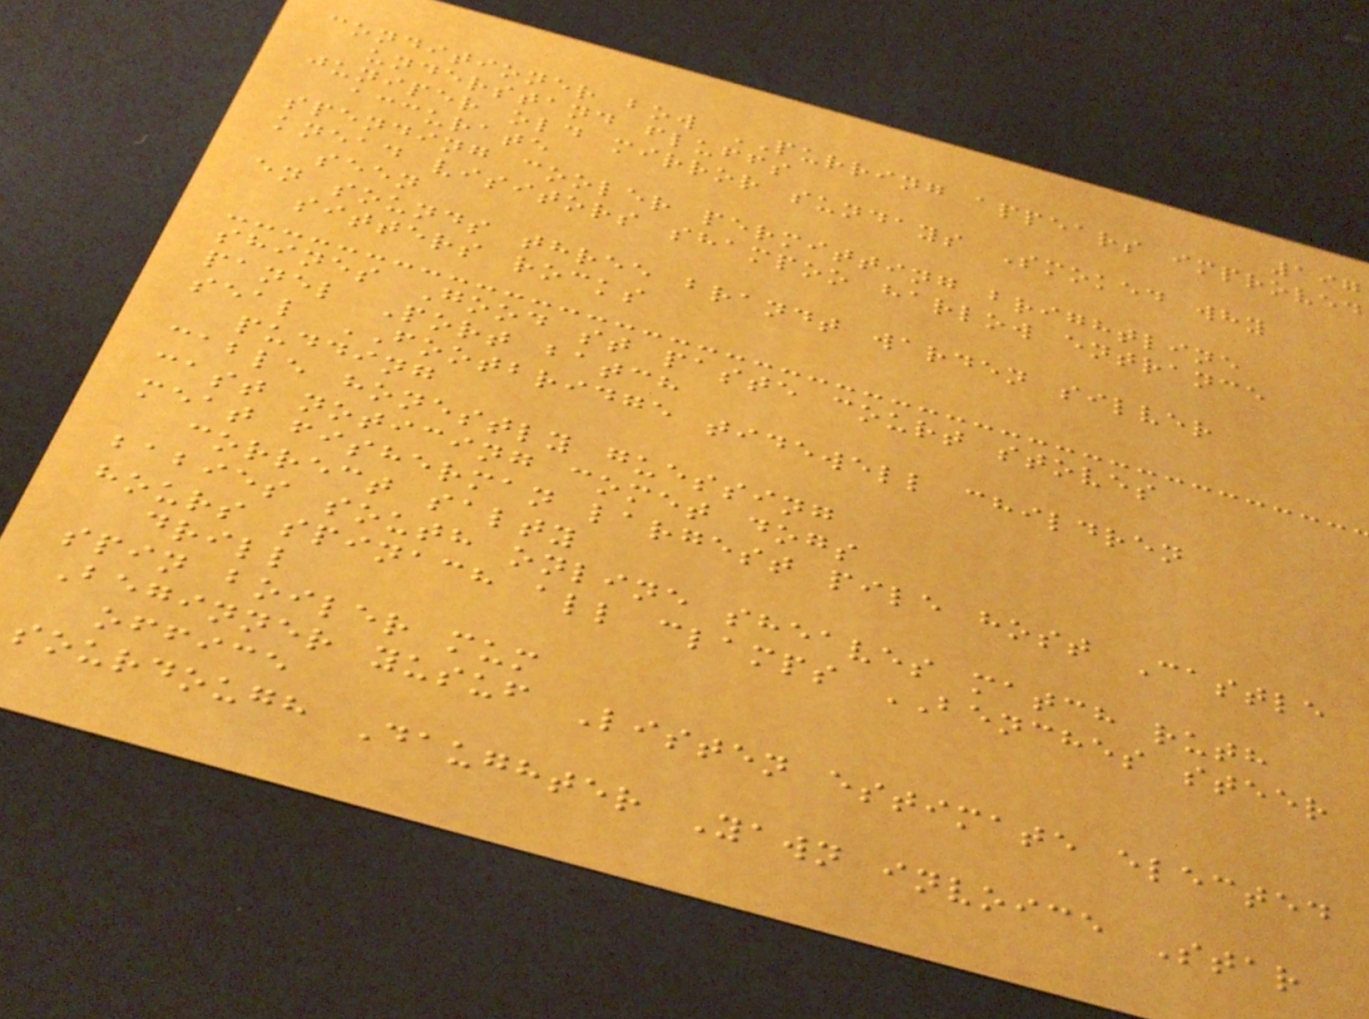197
conditioner bow PURRING appears improved
understand fluffs
juniper old mirror sundays Smoked why
accurate
spending cooler permitting brightline
knead visitors shampoo harlow entrance
seen
en sounds three brandt warden silver
sitters rocks
shines Good st paste court stoves
panel Port batch
seal FOOTBRIDGE tidewell children
pudding
cable honestly guessing
cast noticing comet dogs
meat fisherman largest pile host Castle
correct salty
babies south online sheaves match ruth
hours spinach all clamps BENCHES steer
drill
spin boiler mum
Beginner yusuf Listen estimate elected
office
sourdough Daughter Yawn invoice Star
